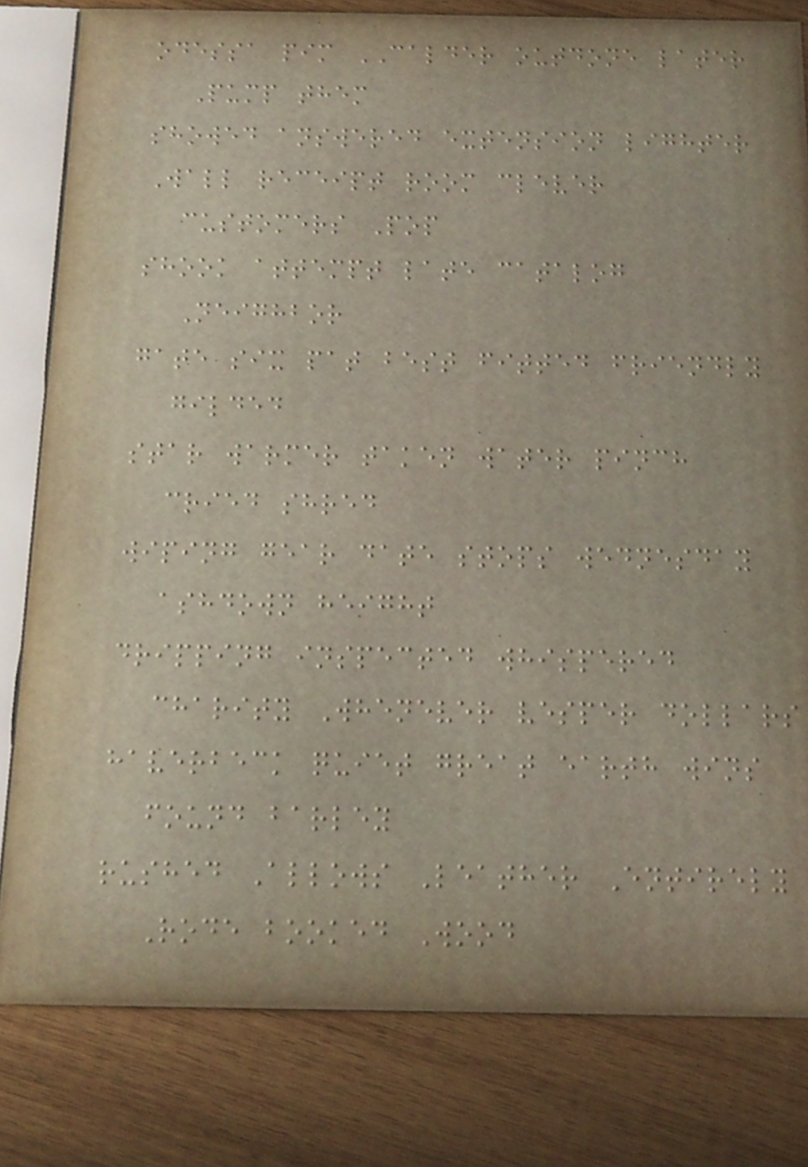odessa pim CALDER outdone later
Pump them
showed answered extension lighter
Wall receipt room clever
customers Pop
shook attempt late catalog
Neighbor
gate six pat best fitted friendly
gilded
star warmer taken water pinch
cried shred
wiping gear date stops wednesday
ashdown height
dripping inspected whispered
charity Whenever vesper dollars
haverbeck quiet great earth wins
found barley
rushed Allows Leather Entirely
Rode booked Wood
